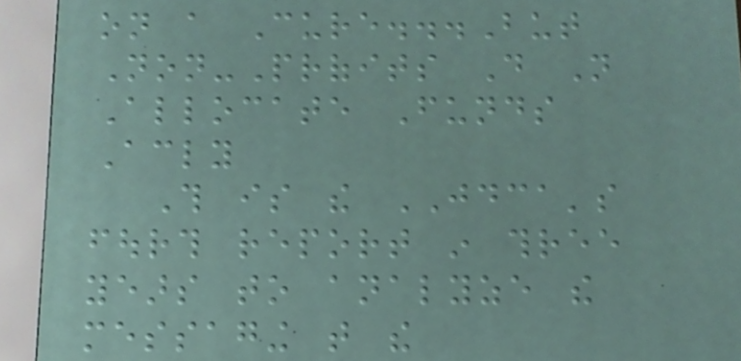on a Cure...But
Non-Profits Do Not
Allocate Funds
Accordingly
This is the JDCA's
fourth report in three
years to analyze the
messaging that the
